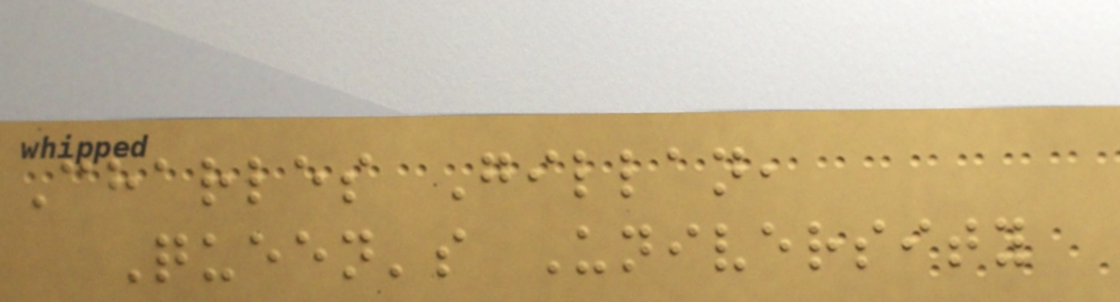Charles Gillan,
Queen's University
